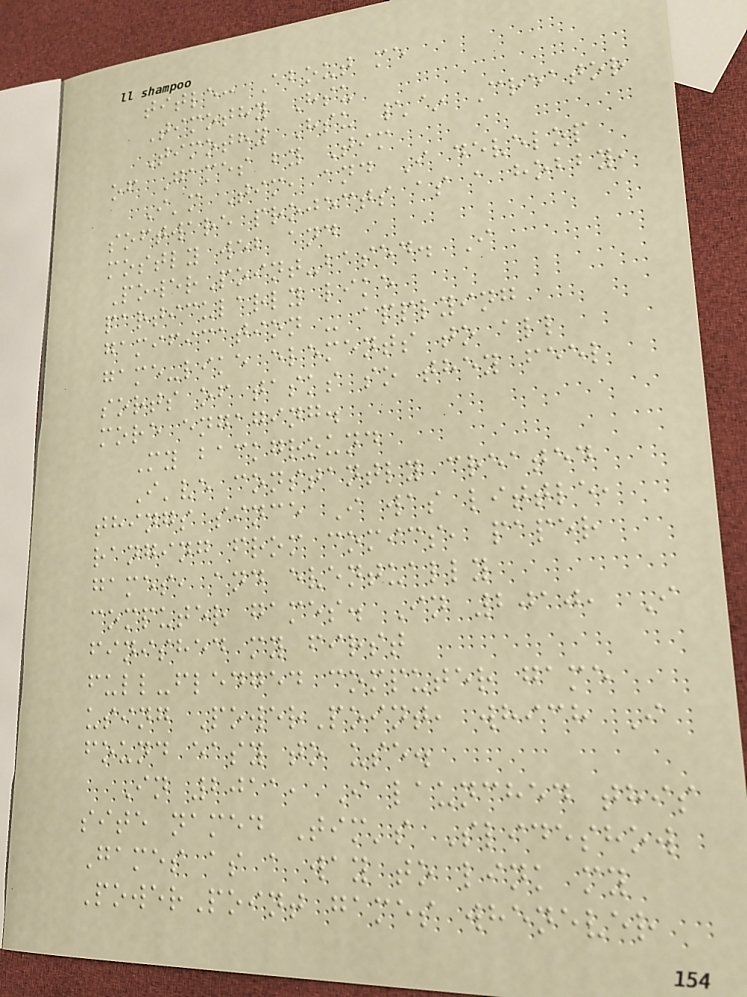title: About me
Timothy Hsu
Timothy Hsu \~ Creator
of Games by Tim
I'm Tim, and I develop
software projects as a hobby,
mostly web and
PowerPoint-based. I
particularly like
gamification - applying
game-like elements to all
sorts of tasks so they feel
more engaging.
My background
I've constantly created
things since I was little,
ranging from comics, paper
games, and eventually
computer games. In 2010, I
finished my first
full-fledged computer game
using PowerPoint, which I
found easy to use.
In 2011, I launched this
site named Tim's Slideshow
Games as a way to link my
PowerPoint games whenever
